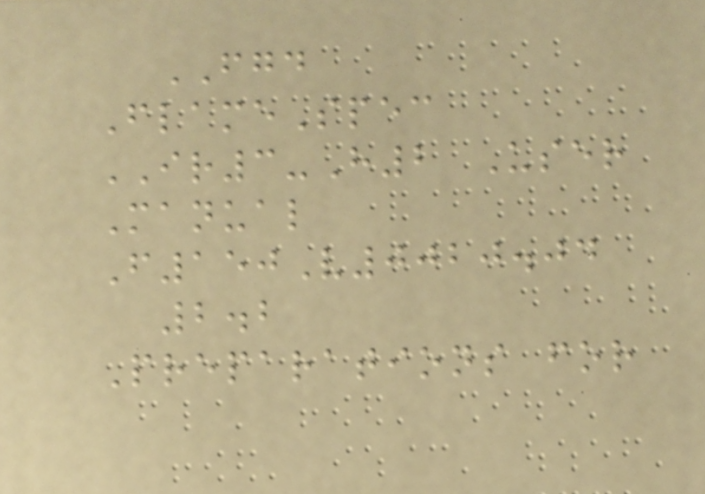FGD
FlameSpec
IR3-H2 User
Manual
F150V0020.04
2.2
Preparations for
